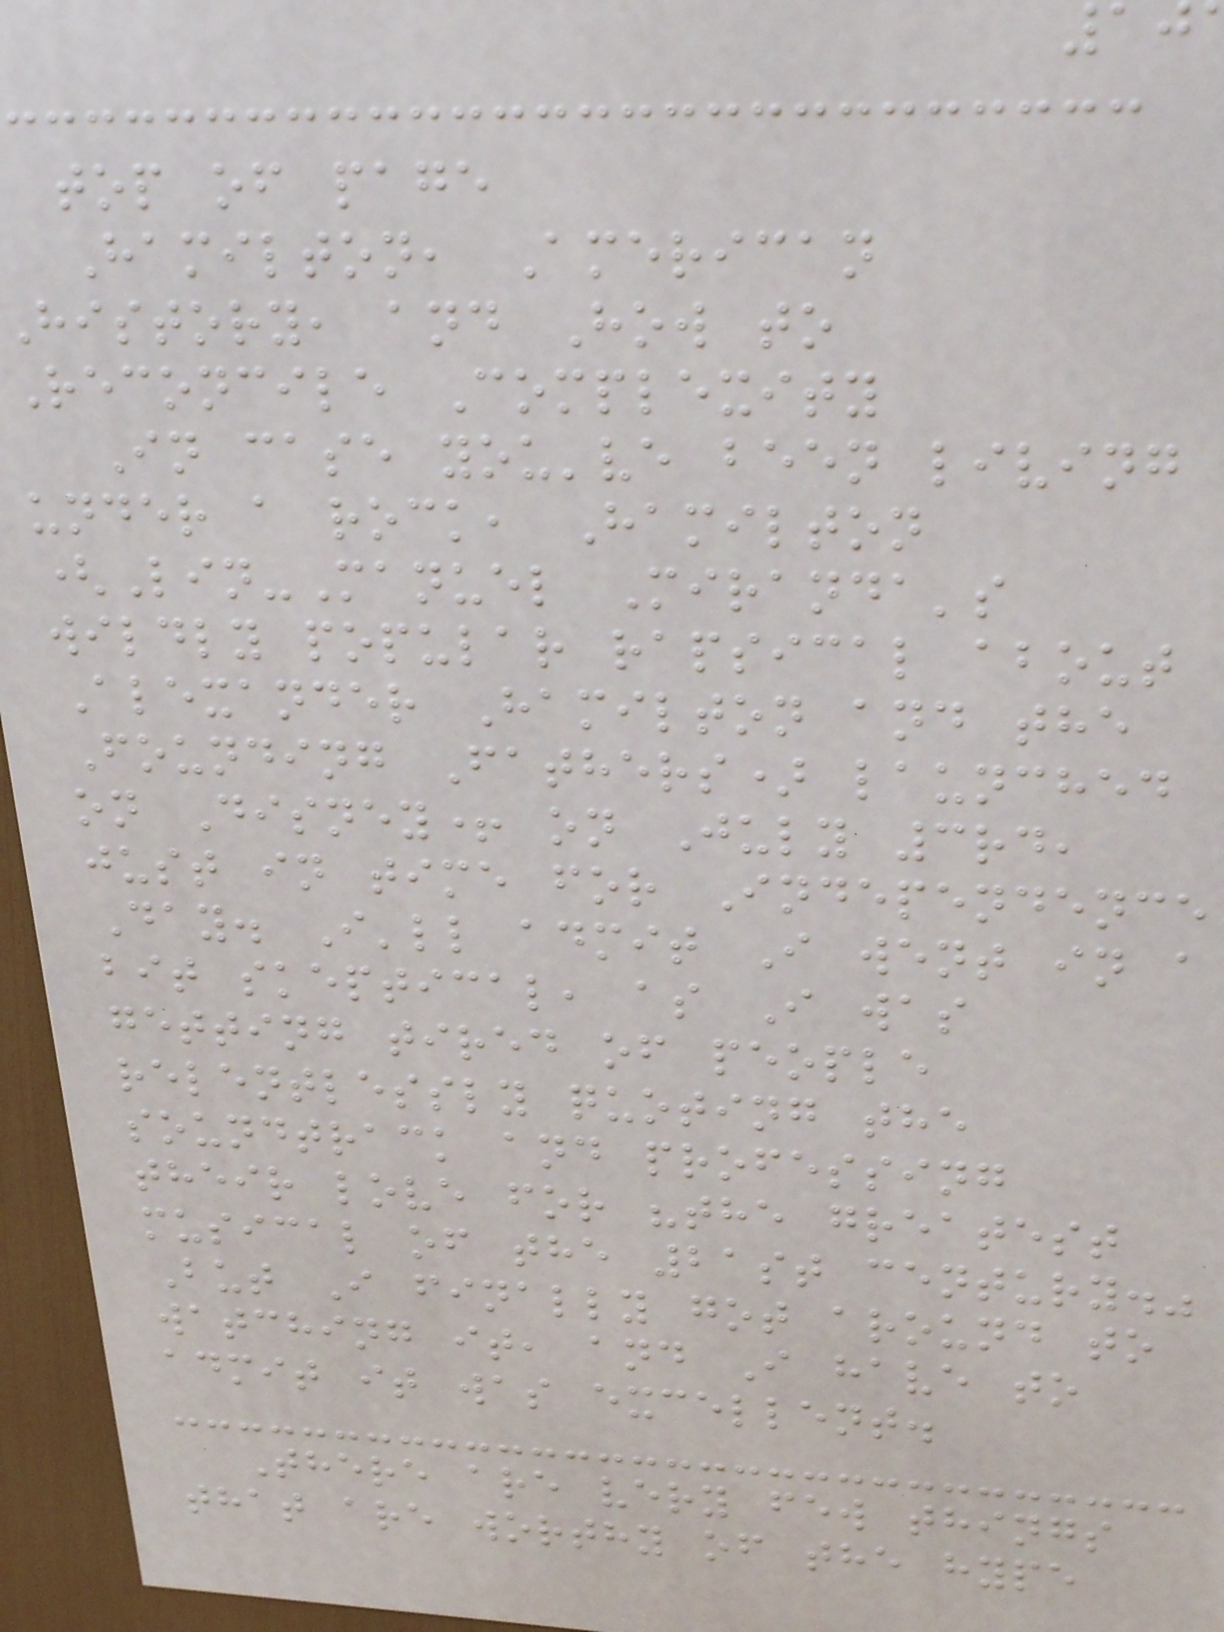top of page
Hamilton, American
history, and How to
Reconcile Complexity
In case you've been living
under a rock, Hamilton
(Lin-Manuel Miranda's
wildly popular rapsical about
Alexander Hamilton and the
Founding Fathers) launched
on Disney+ on July 3rd,
just in time for Independence
Day. I'll admit I went in a
bit skeptical, as I was
getting tired of people
relentlessly quoting the
soundtrack and professing
their love for "the greatest
musical of the 21st century."
But I finally got around to
watching it, and I have to
admit it was excellent.
There are very few things
that are worthy of the hype
